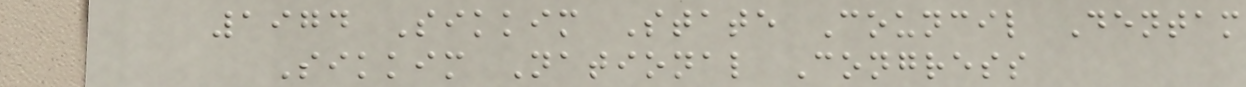1974 Sikkim State Council Dentam
Sikkim National Congress
